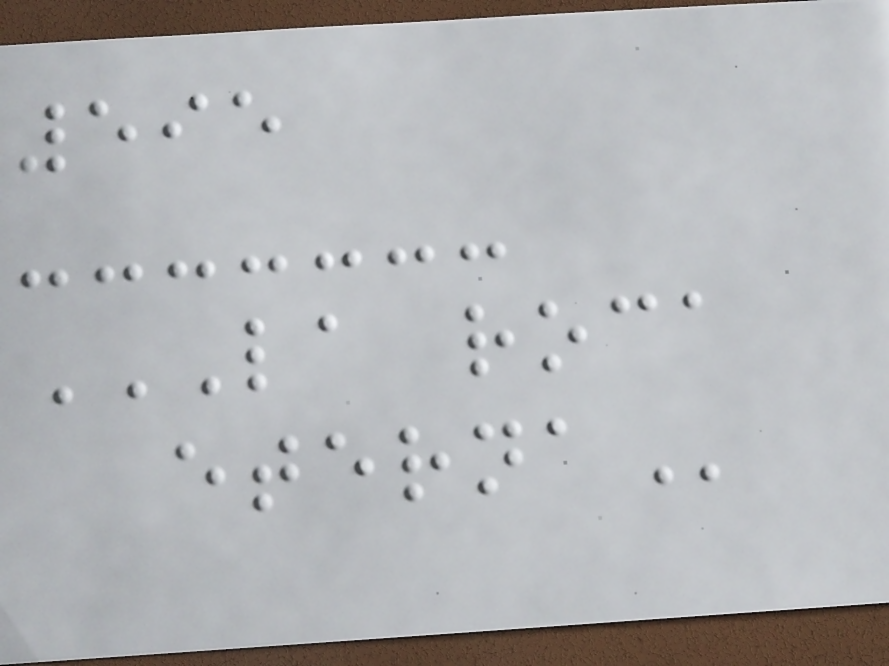595
LA ROCA
ETERNA
